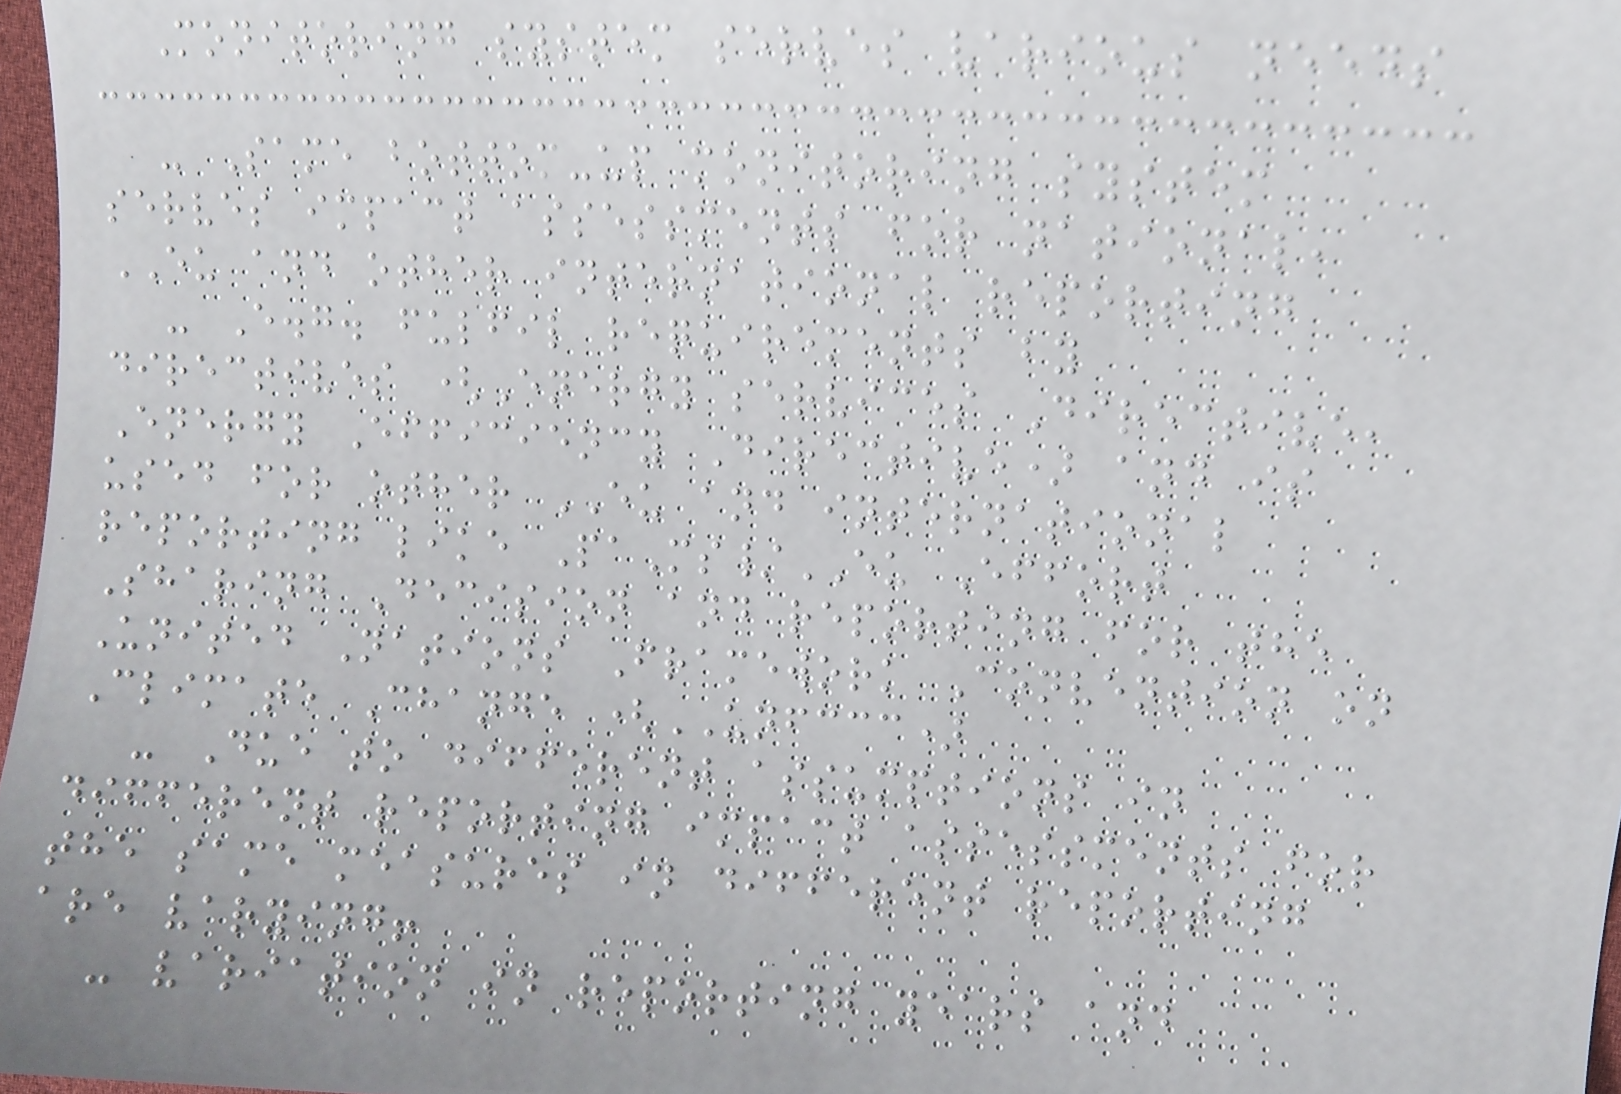Monitoring system serves various needs
- Same bottom-up monitoring system
serves impact assessments for national,
EU and other international reporting
- E.g. fulfil requirements by
directives (Energy services Directive,
Energy Efficiency Directive) and is
used for other EU and international
reporting like PaMs/EU Effort
Sharing Decision and reporting for the
United Nations Framework Convention on
Climate Change (UNFCCC)
- Due to different assumptions in
different reporting impact assessments for
the same measures in different reporting
are varying!
- variation in reporting years and
